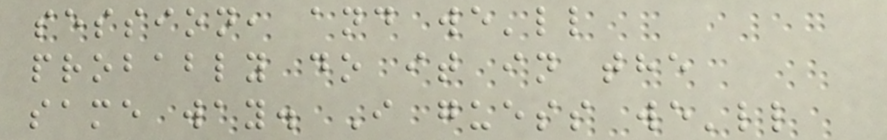session, and we'll
probably do it in the
same way. I guess we'll
